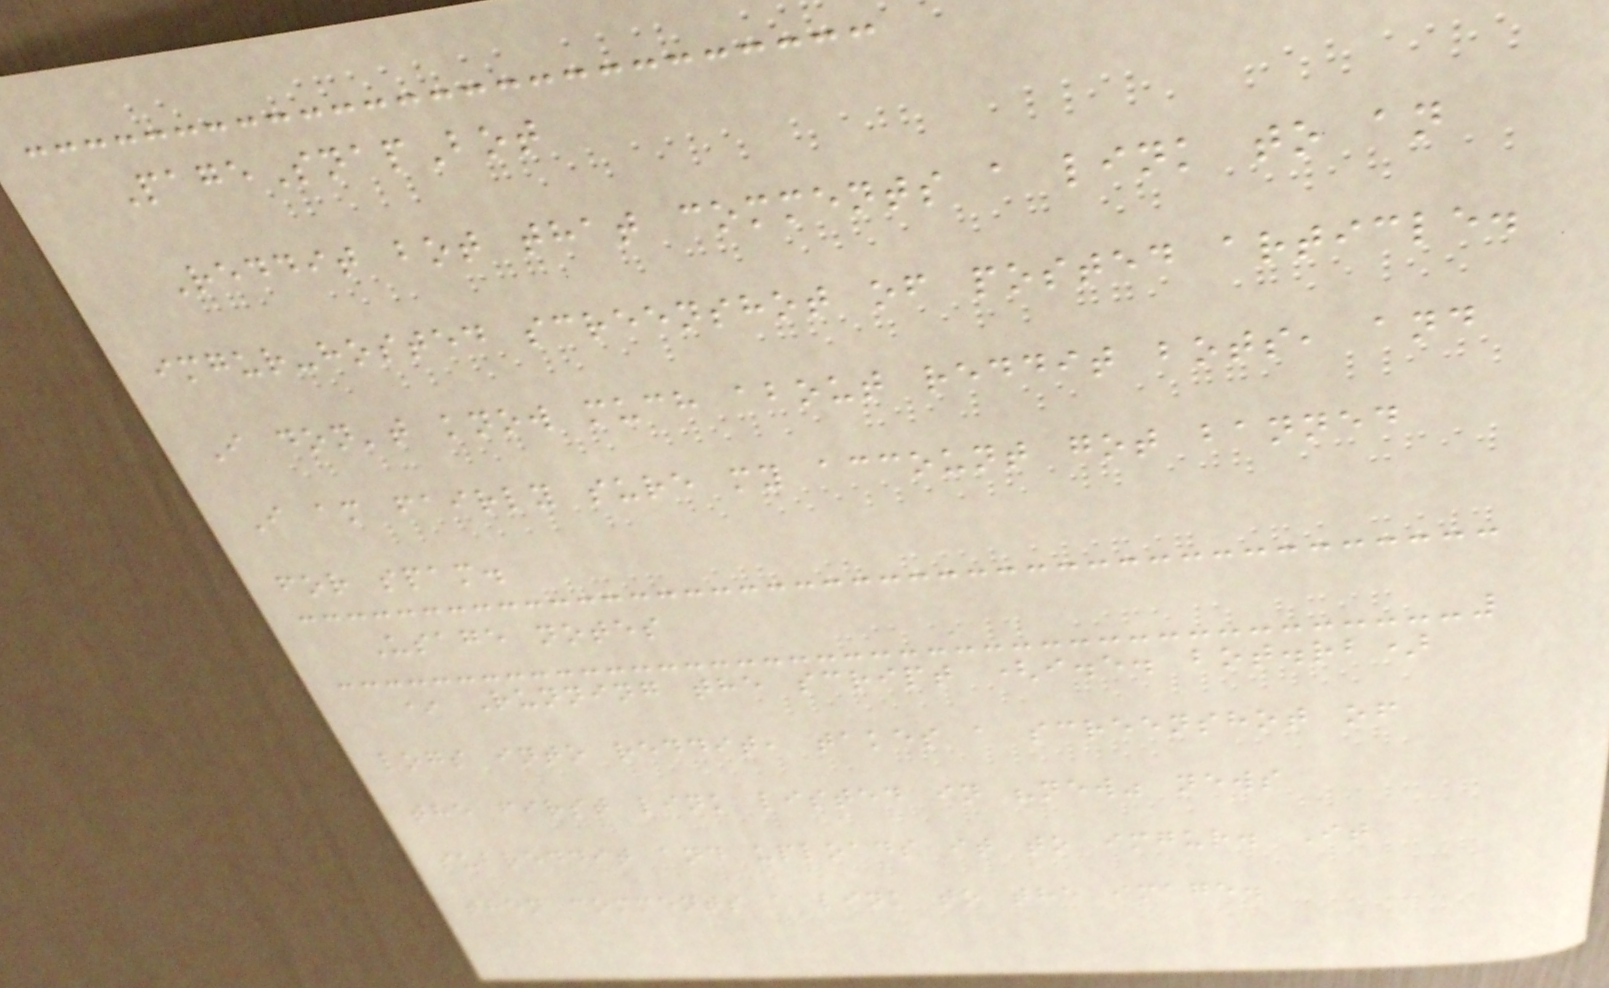PageSnapBot
Reddit bot that comments a link to an
imgur-hosted screenshot of posted article.
I don't know much about reddit bots, and
I am fairly sure my account got banned
for spam.
Usage notes
* Running the script (i.e. bot.rb)
logs into reddit, takes a screenshot of
the first link listed in "new" news
subreddit and uploads it to imgur. It
then comments a link to the image.
